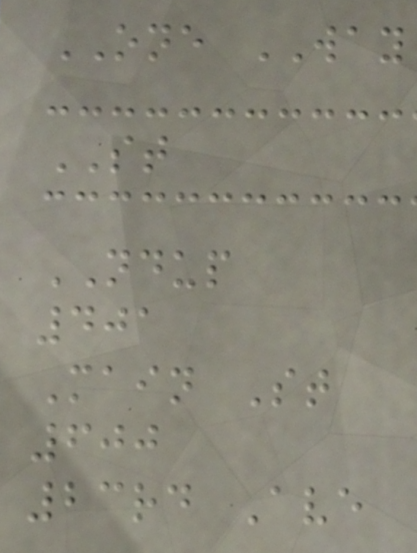ONE WAY
ST
NDUP
401
Main St
600
23rd Ave
